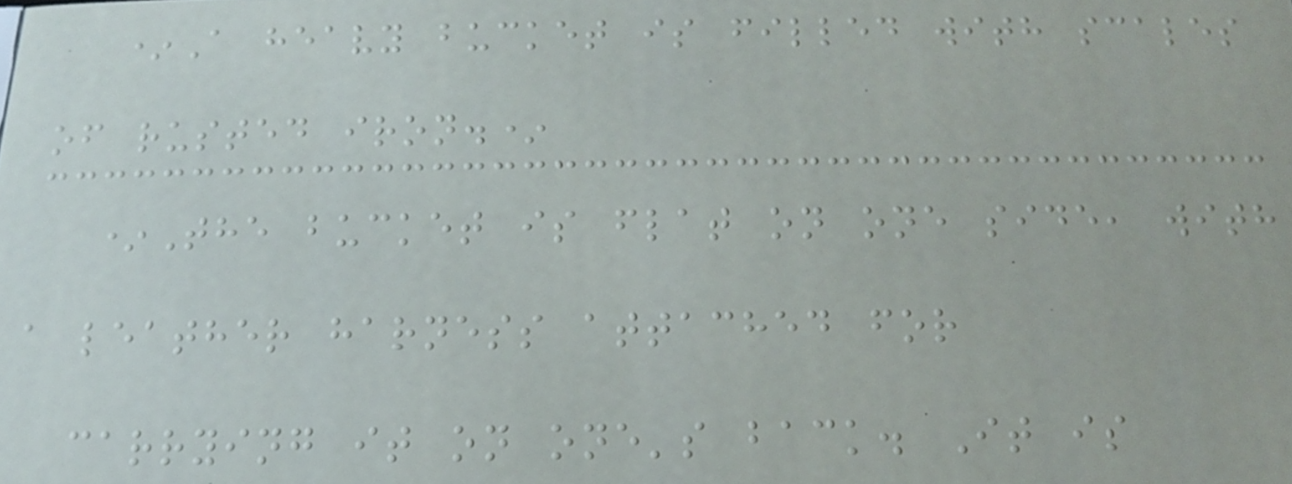*A heavy bucket is filled with scales
of rusted iron.*
*The bucket is flat on one side, with
a leather harness attached for
carrying it on one's back. It is
